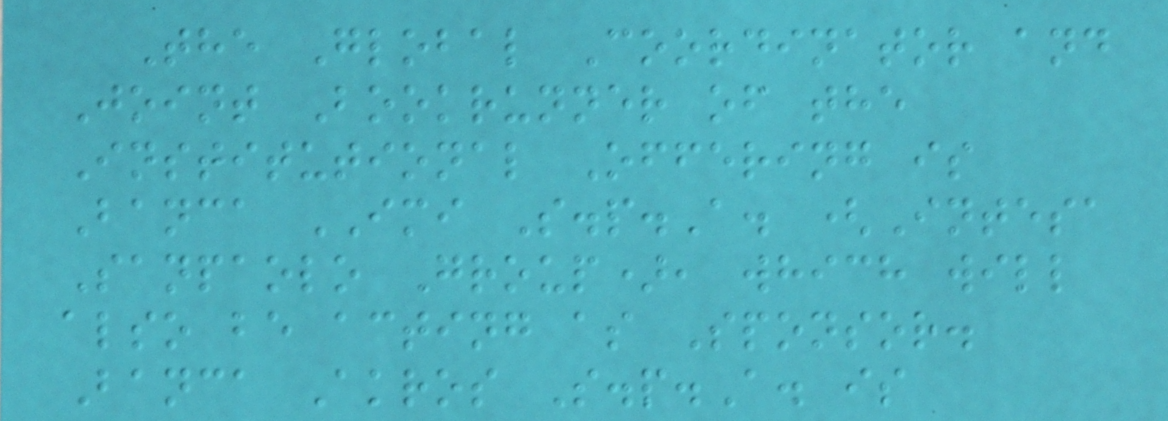The Global Coordinator and
Joint Bookrunner of the
Institutional Offering is
Banca IMI S.p.A. (Intesa
Sanpaolo Group), which will
also be acting as Sponsor.
Banca Akros S.p.A. is
